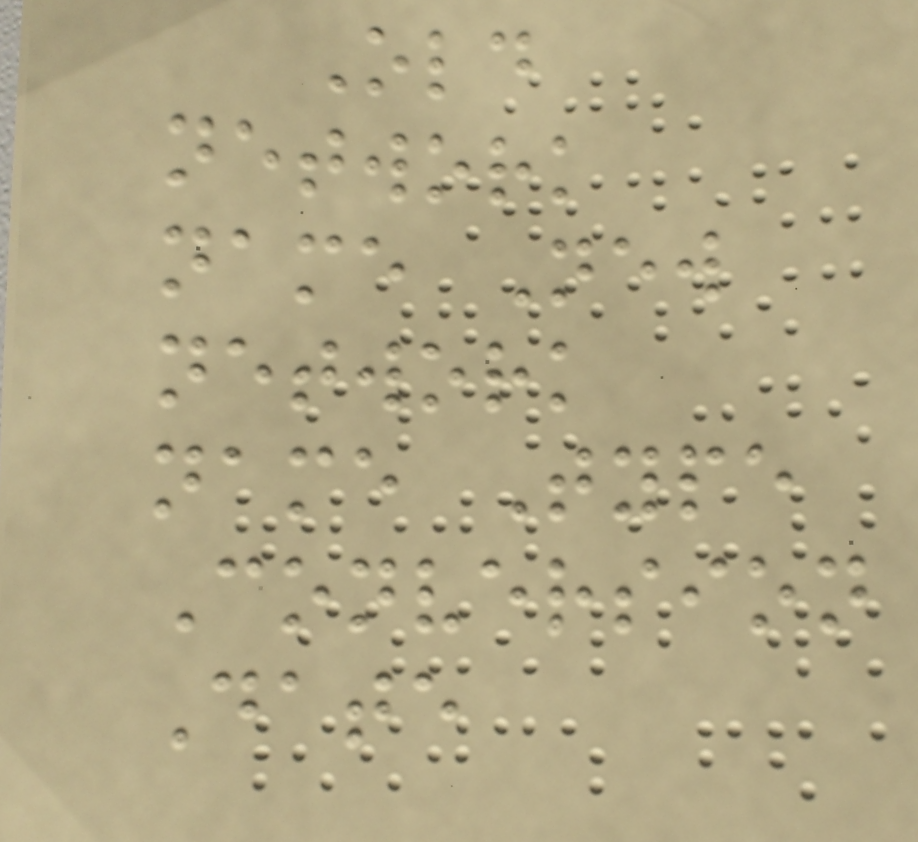Old
network
name New
network
name Type
Conversion
Date
